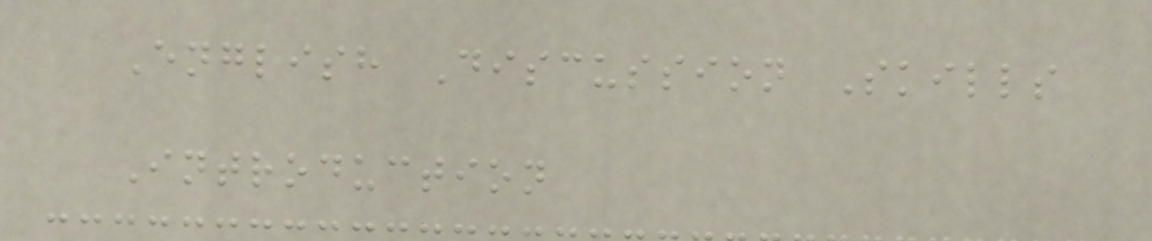English Discussion Skills
Introduction
